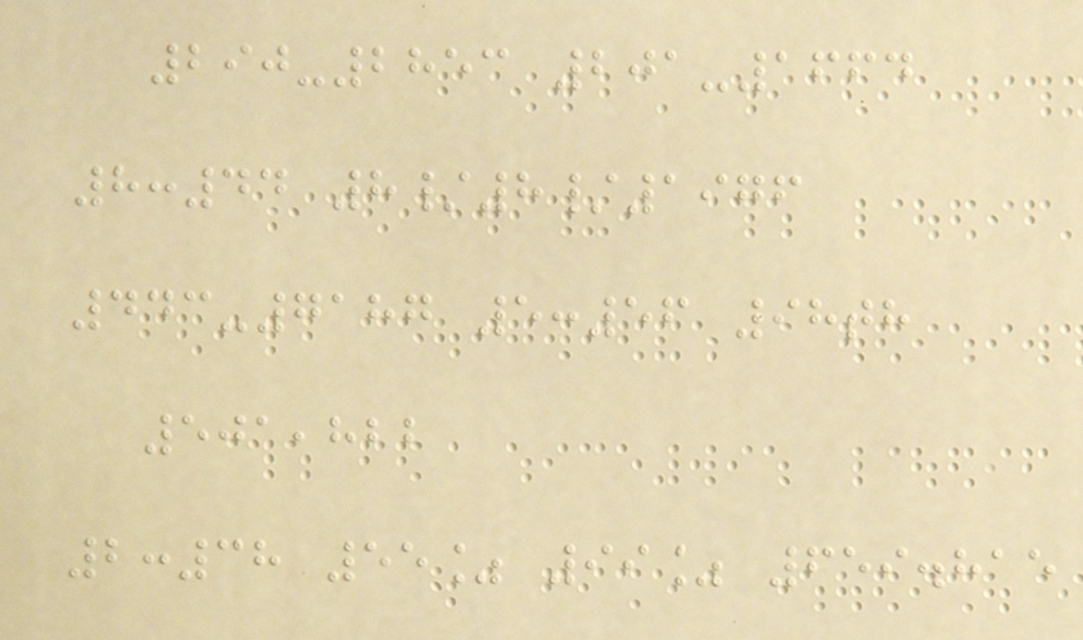290-2853 201-1664
8:44 8/8/1976
443-7187 5:56 98th
501,822
2:38 55% 99% 659.815
